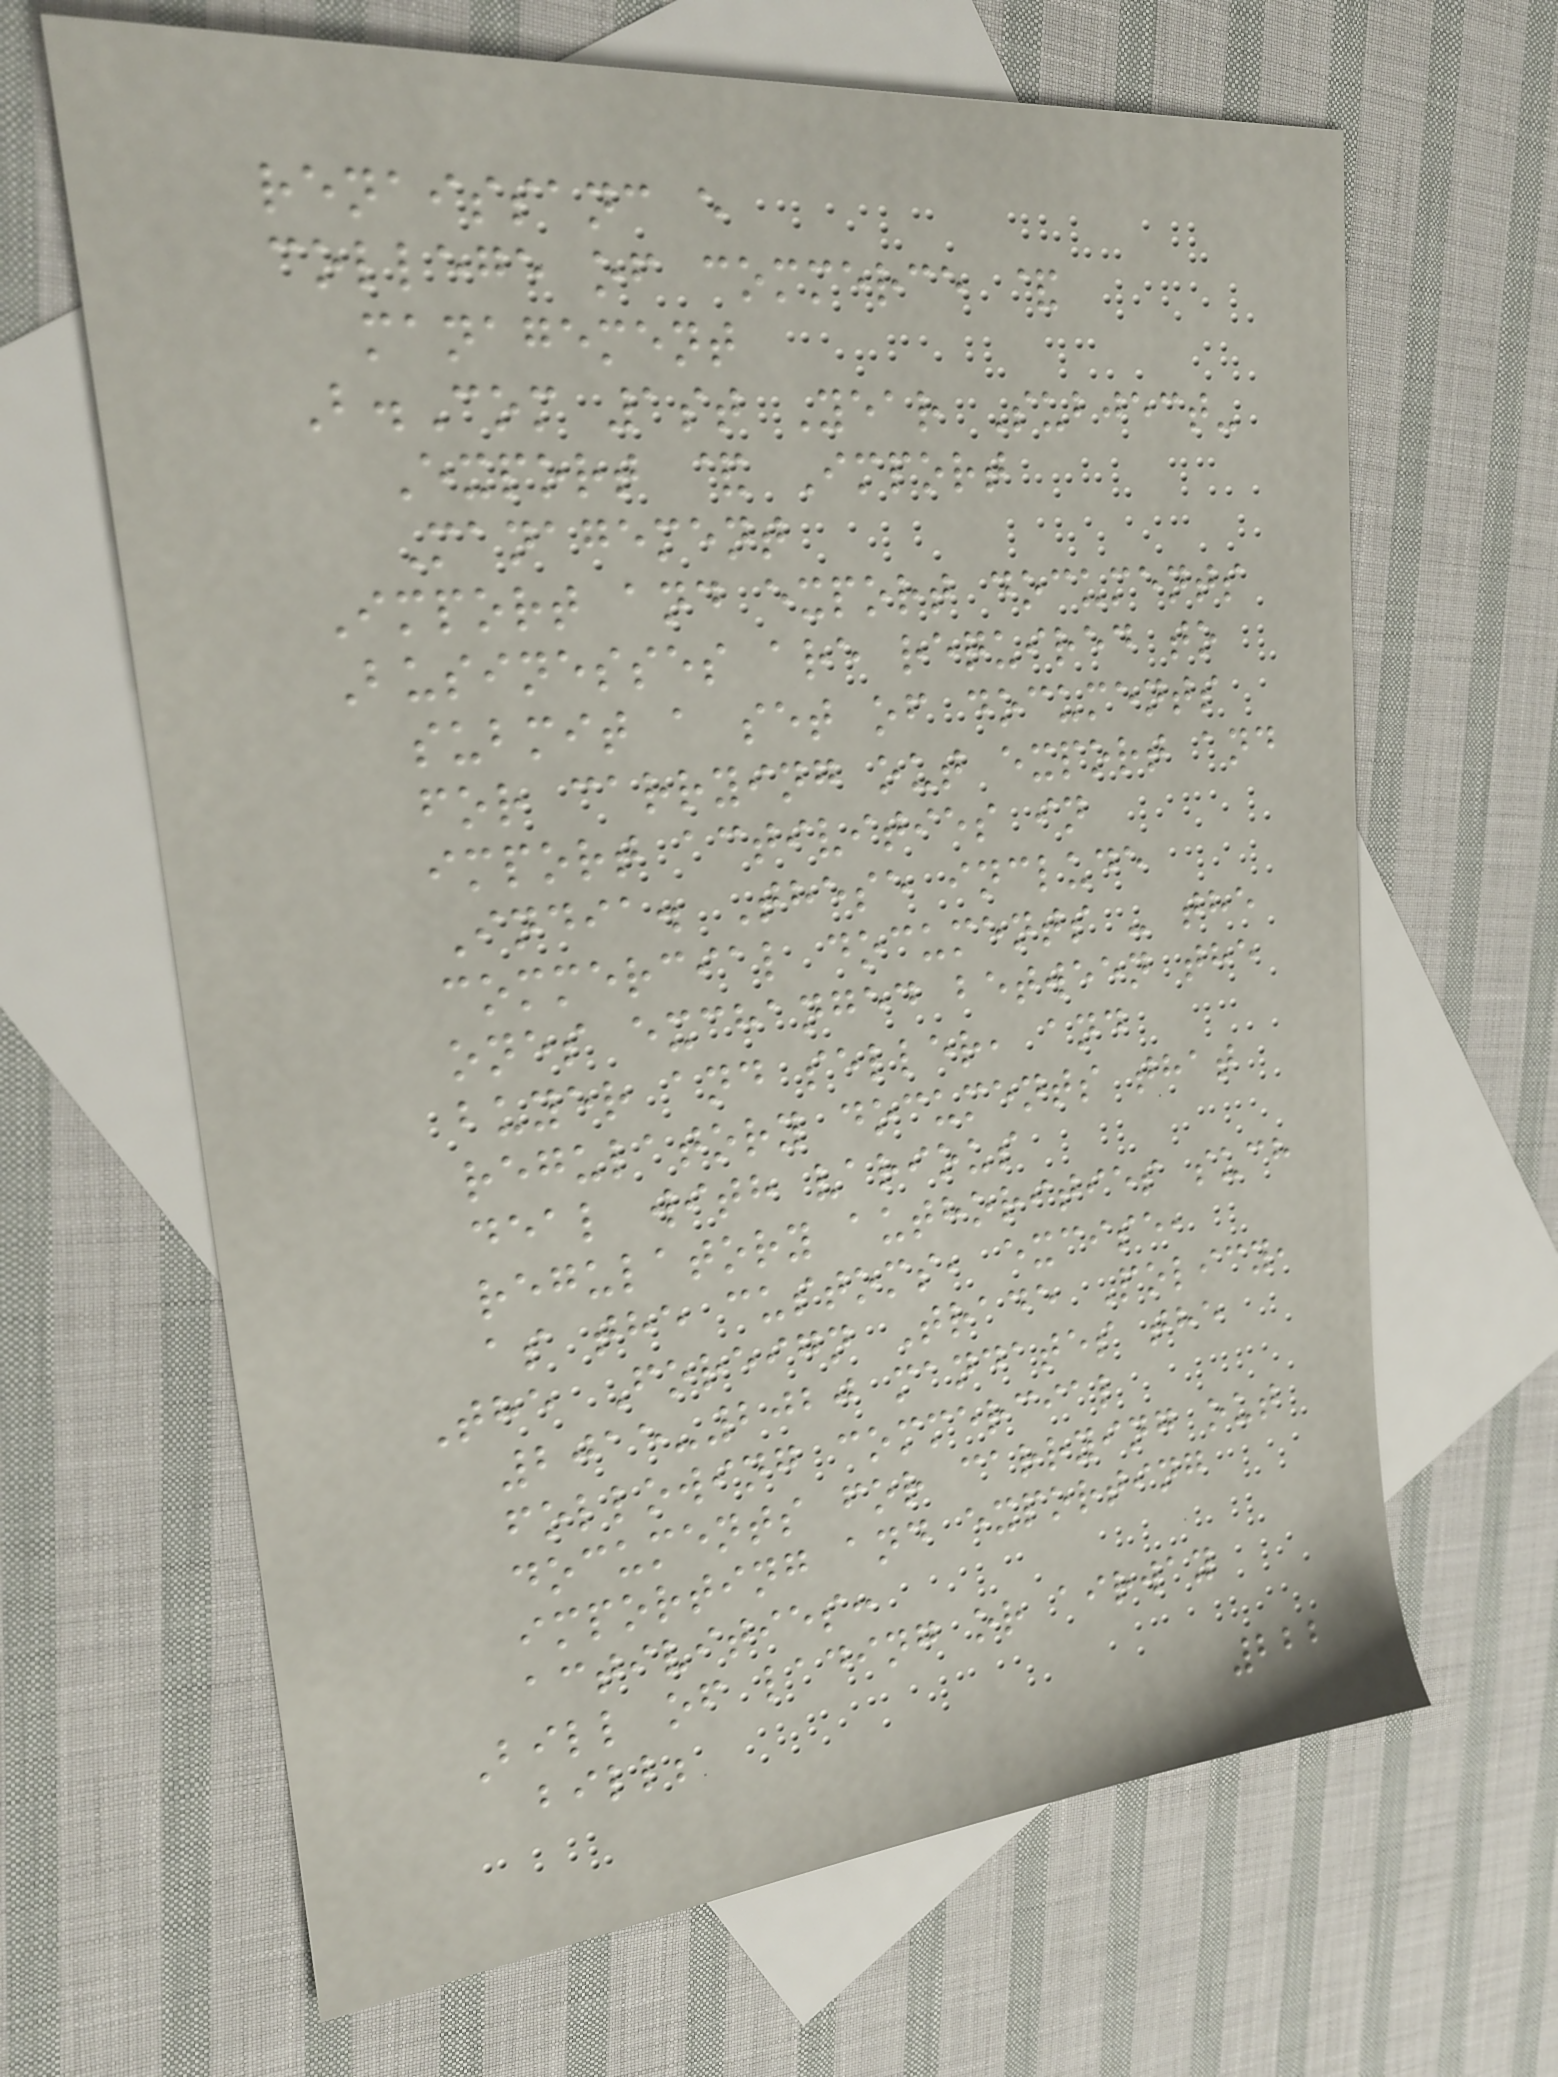renaissanc e
college of commerce &
management
B.Com 1st Year Subject-
Export & Import
Management
Import and export documents
Businesses are required to
submit a set of documents
for carrying out export and
import activities in
India. These include
commercial documents - the
ones exchanged between the
buyer and seller, and
regulatory documents that
deal with various
regulatory authorities such
as the customs, excise,
The Foreign Trade Policy,
2015-2020 mandates the
following commercial
documents for carrying out
importing and exporting
activities:
Bill of lading or airway
bill;
222
